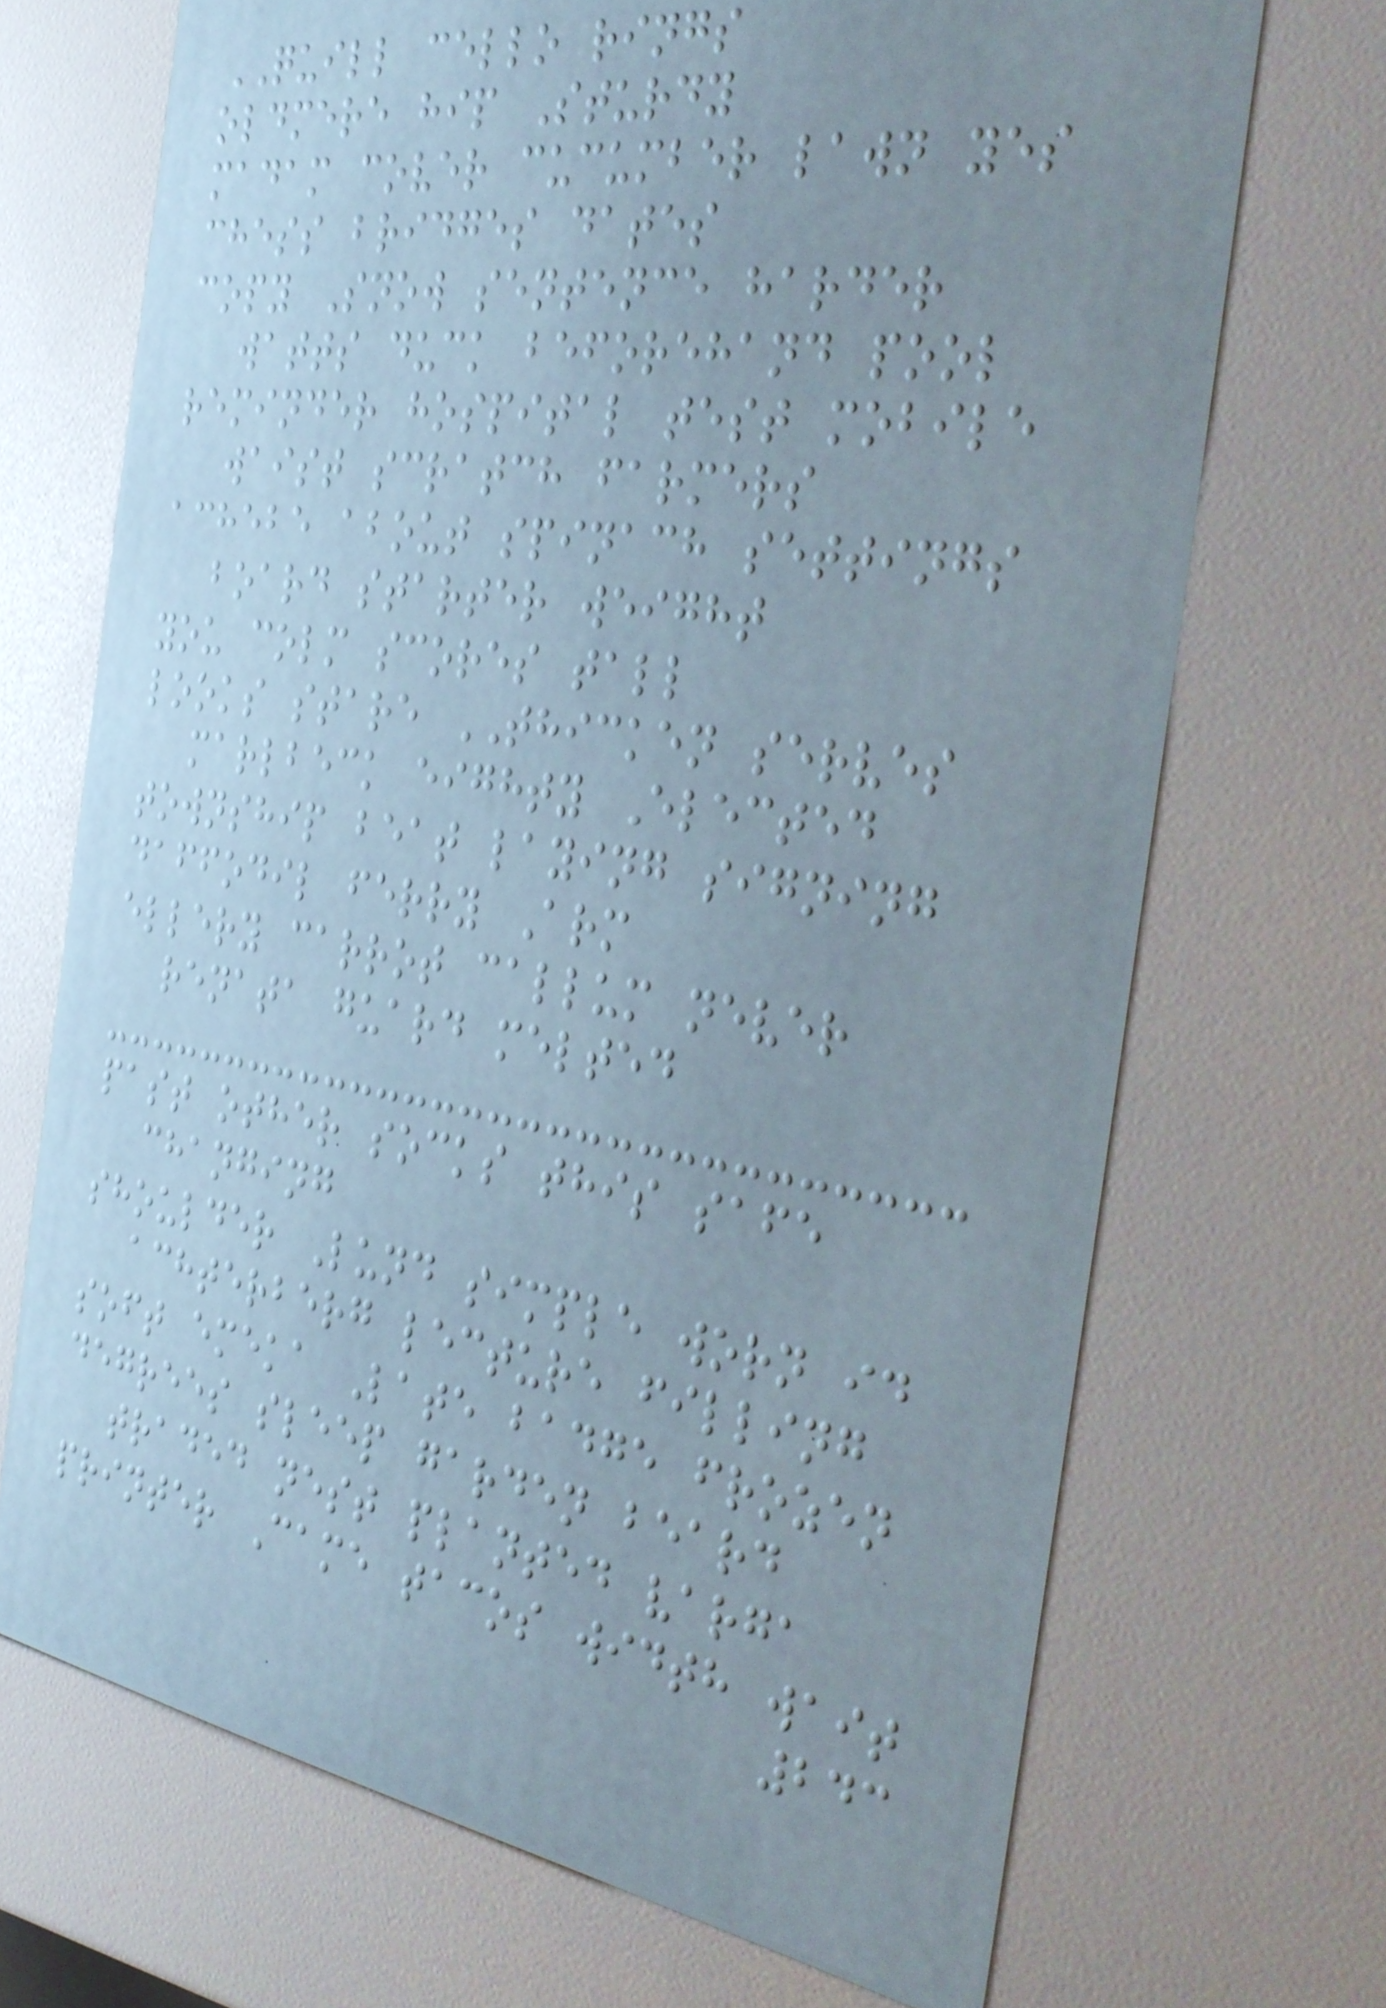QUILL cello rings
oldmere hip Sturdy
madam cover cucumber lawn yes
chess bridges dates
copy Snow sentence harder
watts duck beforehand pool
reminder hospital test mobile
waist scratch farmers
achebe about spinach settings
board starter weight
you colm scores tall
looks stare THICKEN serves
marlbeck eighty Elected
township beat laying signing
daffodil ferry Arm
ellery carrot callum never
renata guard melted
past other socks this safe
changing
shoulder Lund simple worn id
achterberg lecture filling
soft emeka Late badge frozen
degrees sleep garden beard
traded nest planted varga
printer Came tacos width wait
243
